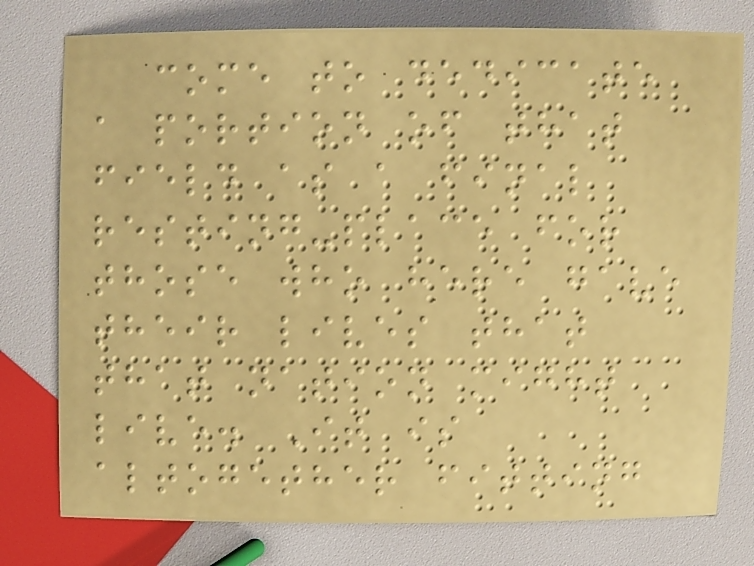come to dedicate
a portion of that
field as a final
resting-place for
those who here gave
their lives that
that nation might
live. It is
altogether fitting
